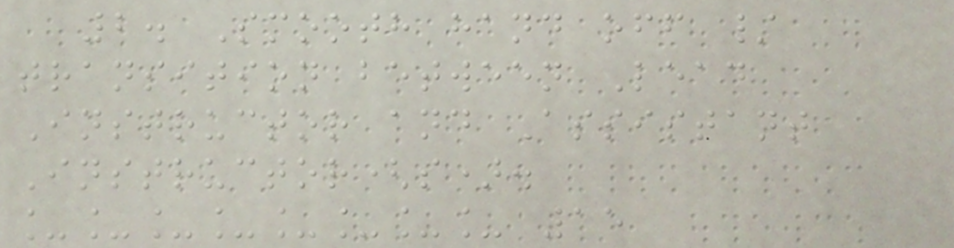2. Smooth hand off /
transition between Lead
Instructor and Assistant
Instructor(s).
________ 15
